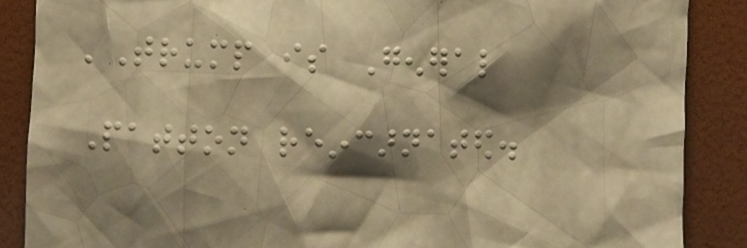'Trump is General
Patton reincarnated.
